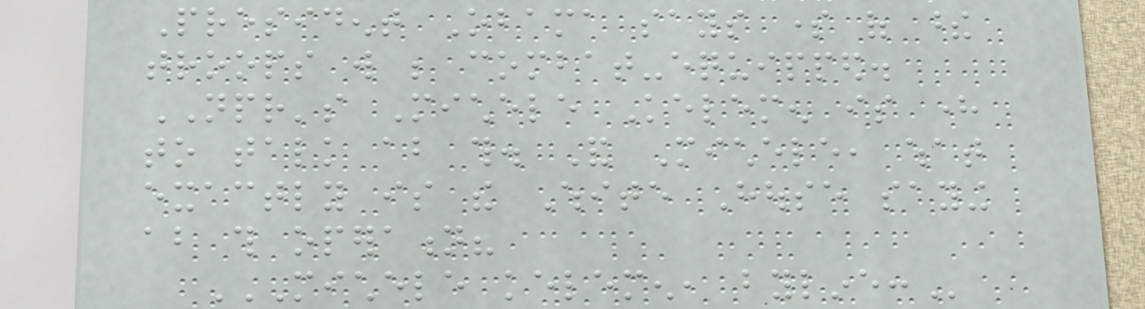President Obama says some of these
troops will be combat-equipped.
NPR's Michele Kelemen is here
to talk about this. And Michele, what
exactly is the White House saying
about this operation?
MICHELE KELEMEN, BYLINE:
